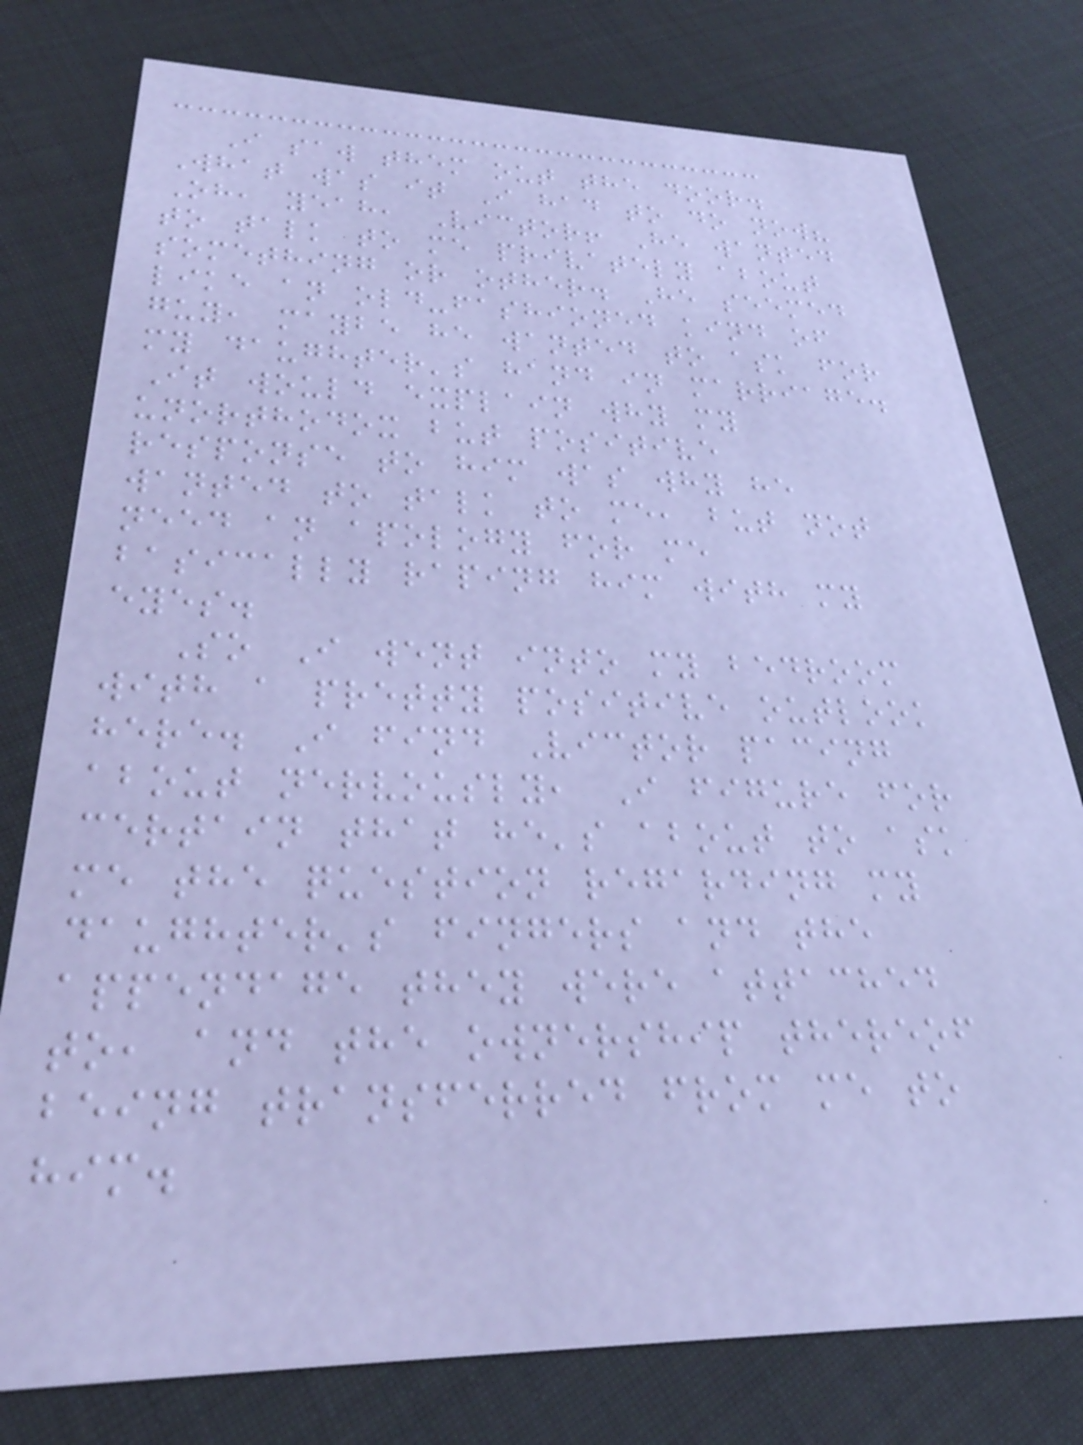I saw them out the door.
What was it I had to do now?
Oh, yeah, Victor! He wanted
to talk to me privately about
something or other. He seemed
like an old-fashioned kind of
guy, maybe he wanted to ask for
my daughter's hand in marriage.
It would explain why my
unorthodox but positive
response to him was why he
wanted to talk to me, but not
need an apology for me
basically raping him with my
eyes.
So I went into my bedroom
with a pretty positive outlook
here. I find Victor pacing
about nervously, I figure for
certain that he's about to ask
me the question regarding my
daughter's fingers and the
appendage they were attached
to, and the ownership thereof
being transferred from me to
him.
